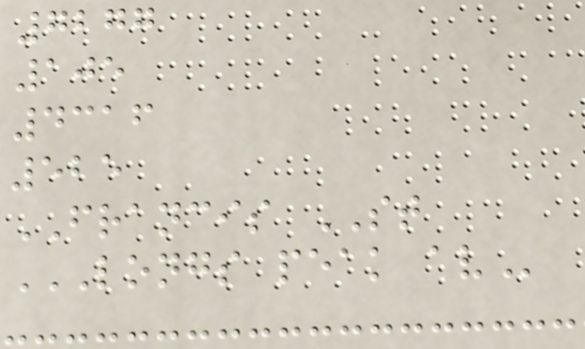7277
105
4316
525
FRANCIS ST
LONGS PEAK AV
